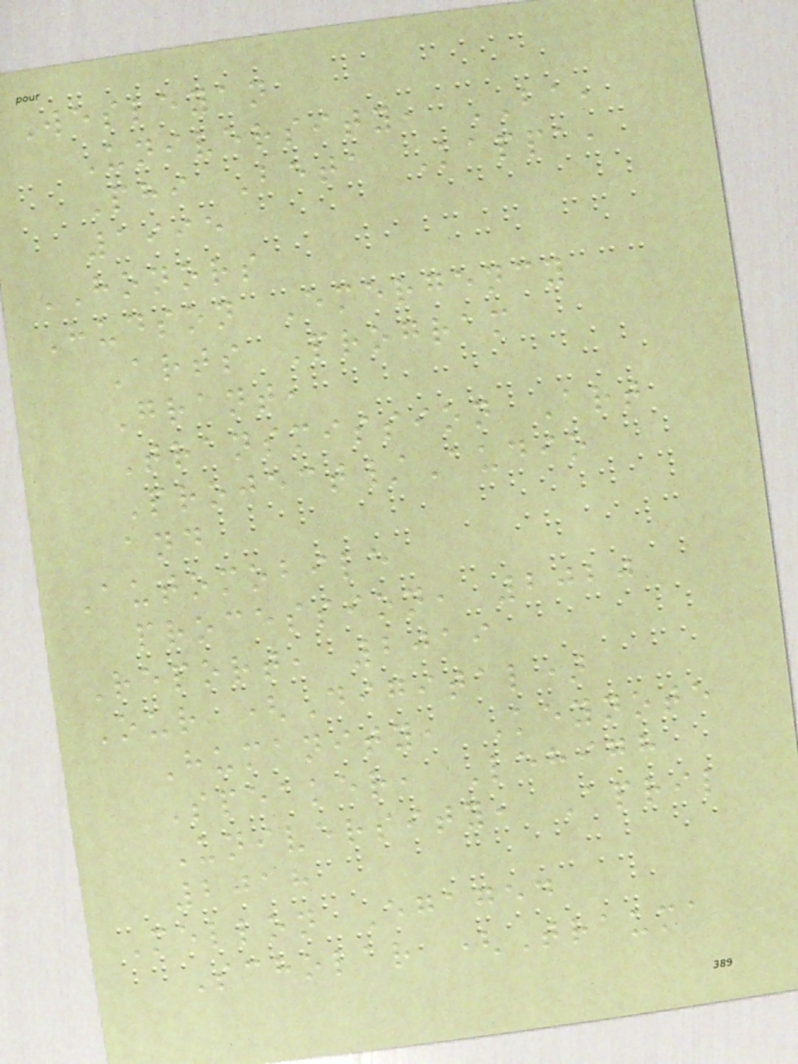Wesleyan
University, BA,
Phi Beta Kappa,
1995
HONORS
Hudson Emergency
Arts Program
Grant,
Transmission Art
Project/Audio
and
Automobile
procession, 2020
Report, 2019
Our (Digital)
Humanity, Keynote
Speaker, Lehigh
University, April
2018
Mellon Egaged
Scholar (Trauma
